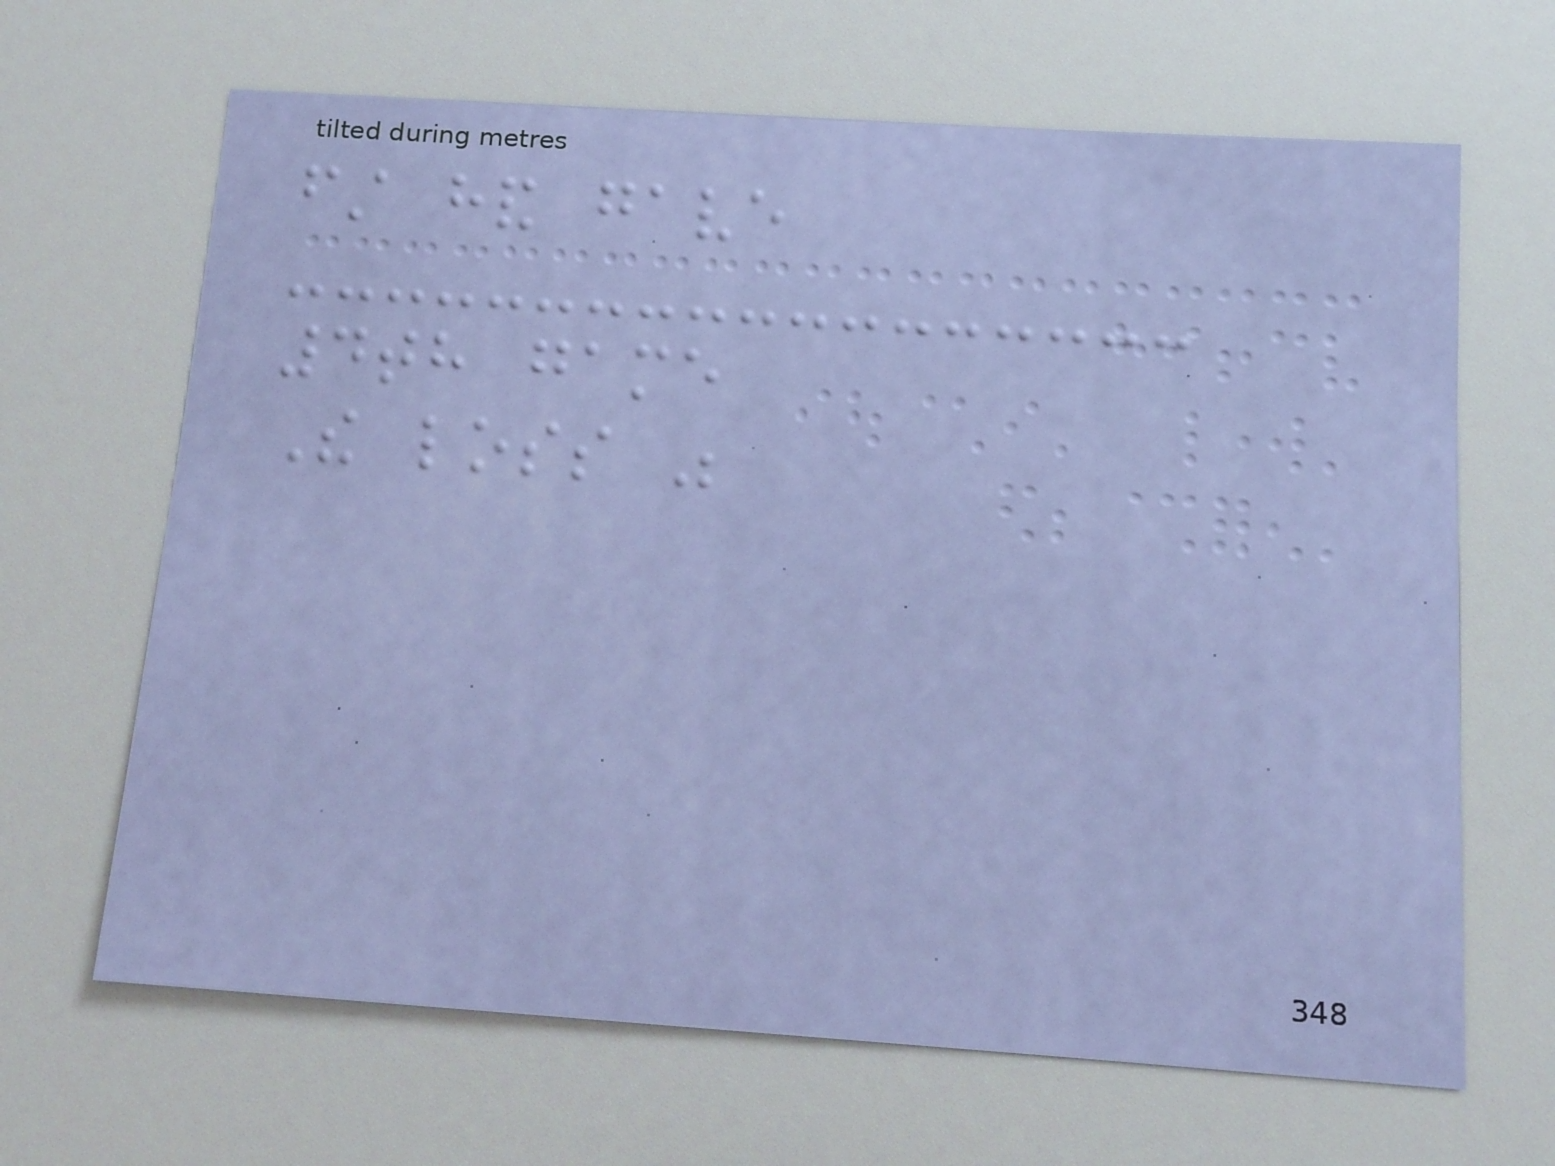first hand gave
4th game
The loss was
